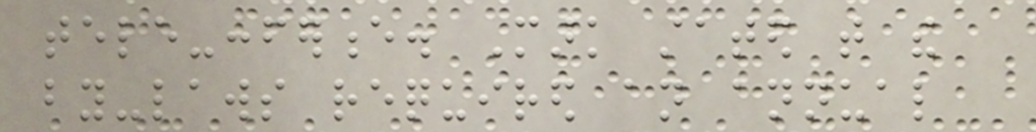tele-conference. Mark stated that the
by-laws required an annual
